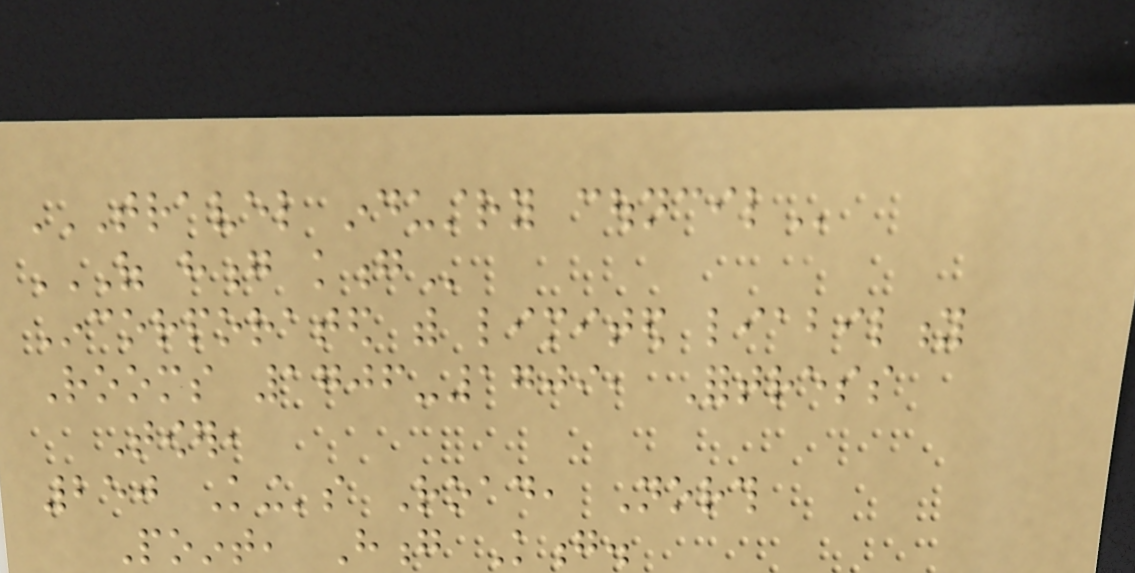TRAVEL INDUSTRY COUNCIL
OF HONG KONG
Incorporated with limited liability
Rooms 1706-1709, Fortress
Tower,
250 King's Road, North
Point, Hong Kong.
